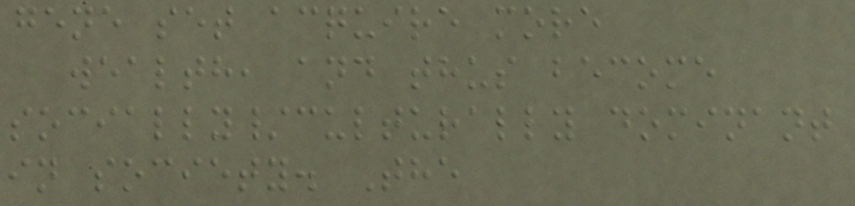gene set acquire more
wealth, and thus become
socially/culturally dominant
in society. The
